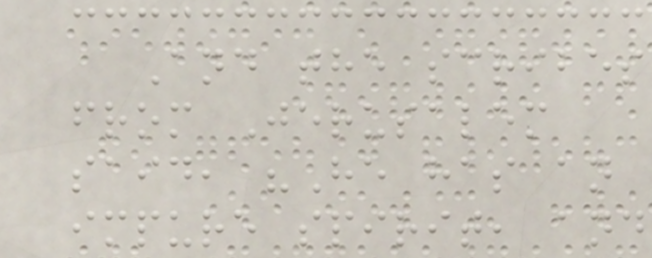And the scribes
from Jerusalem
said, "He has an
impure spirit, and
